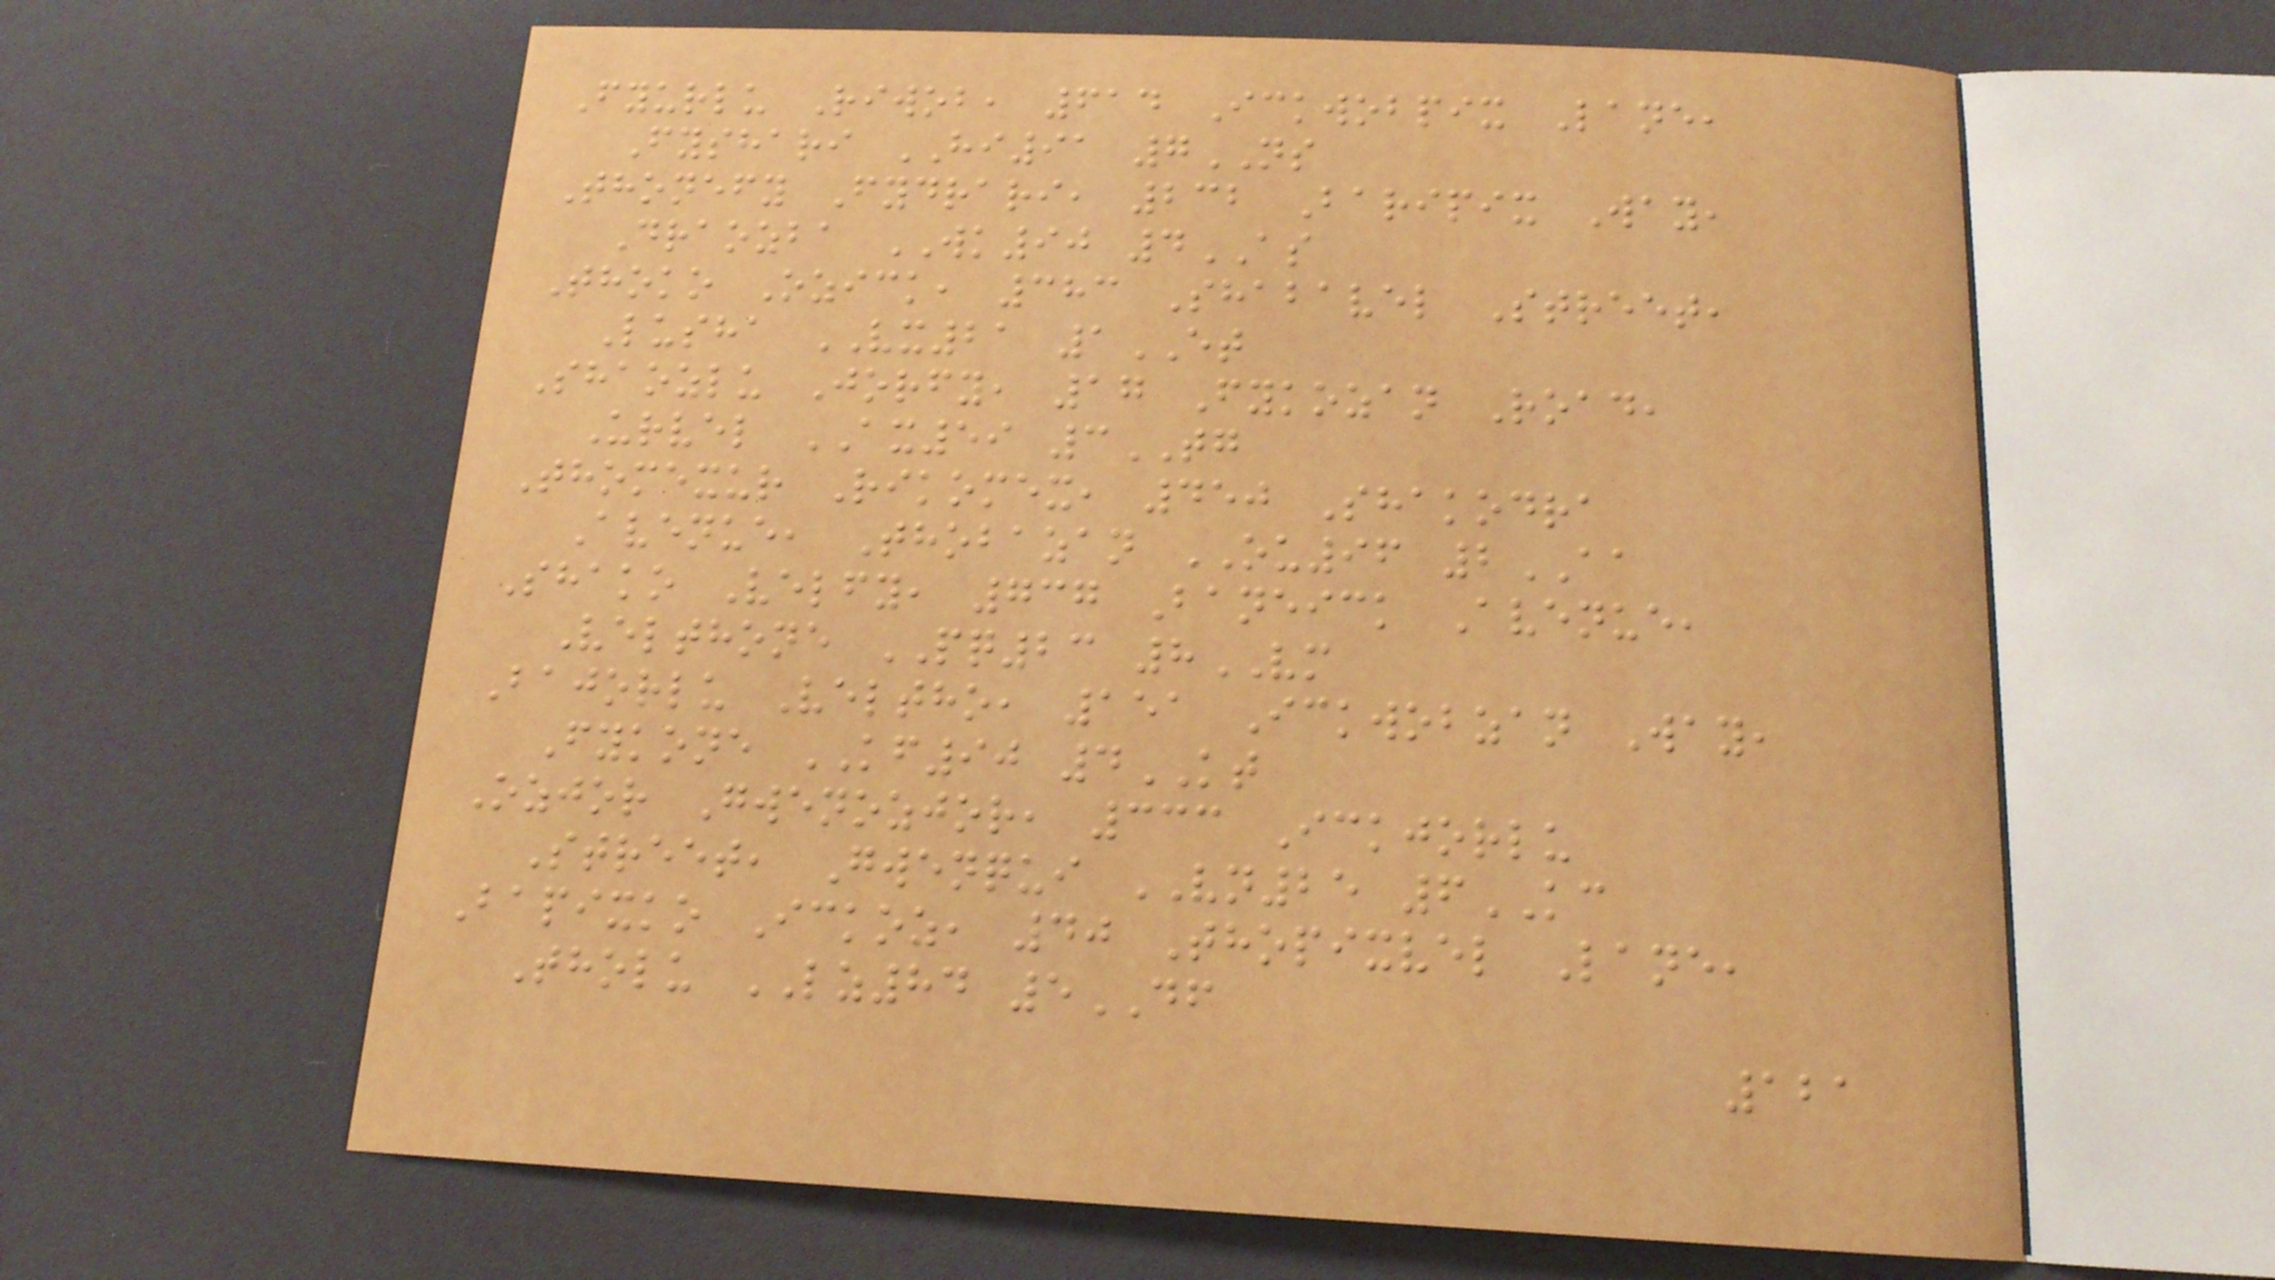Fyurlu Riwob, 614 Ickwobpix Lane,
Fyshari HI91 7NS
Thonefy Fydrari, 232 Baripix Way,
Draozba WK90 4AS
Thoko Ozick, 383 Shabavel Street,
Lusha VX21 1ET
Shaozlu Jorfy, 17 Fykozan Road,
Urvel AX59 3TG
Thomexur Rikomex, 450 Shakodra
Avenue, Thobazan OU96 2AA
Shako Velfy, 737 Baneick Avenue,
Velthone PQ23 8VM
Bajorlu Veltho, 151 Ickwobzan Way,
Fykone KF90 4KT
Ozjor Gwenozjor, 333 Ickjorlu
Street, Gwenqui VN25 6KC
Bapixko Ickoz, 40 Thopixvel Lane,
Tholu LZ84 5DF
121
